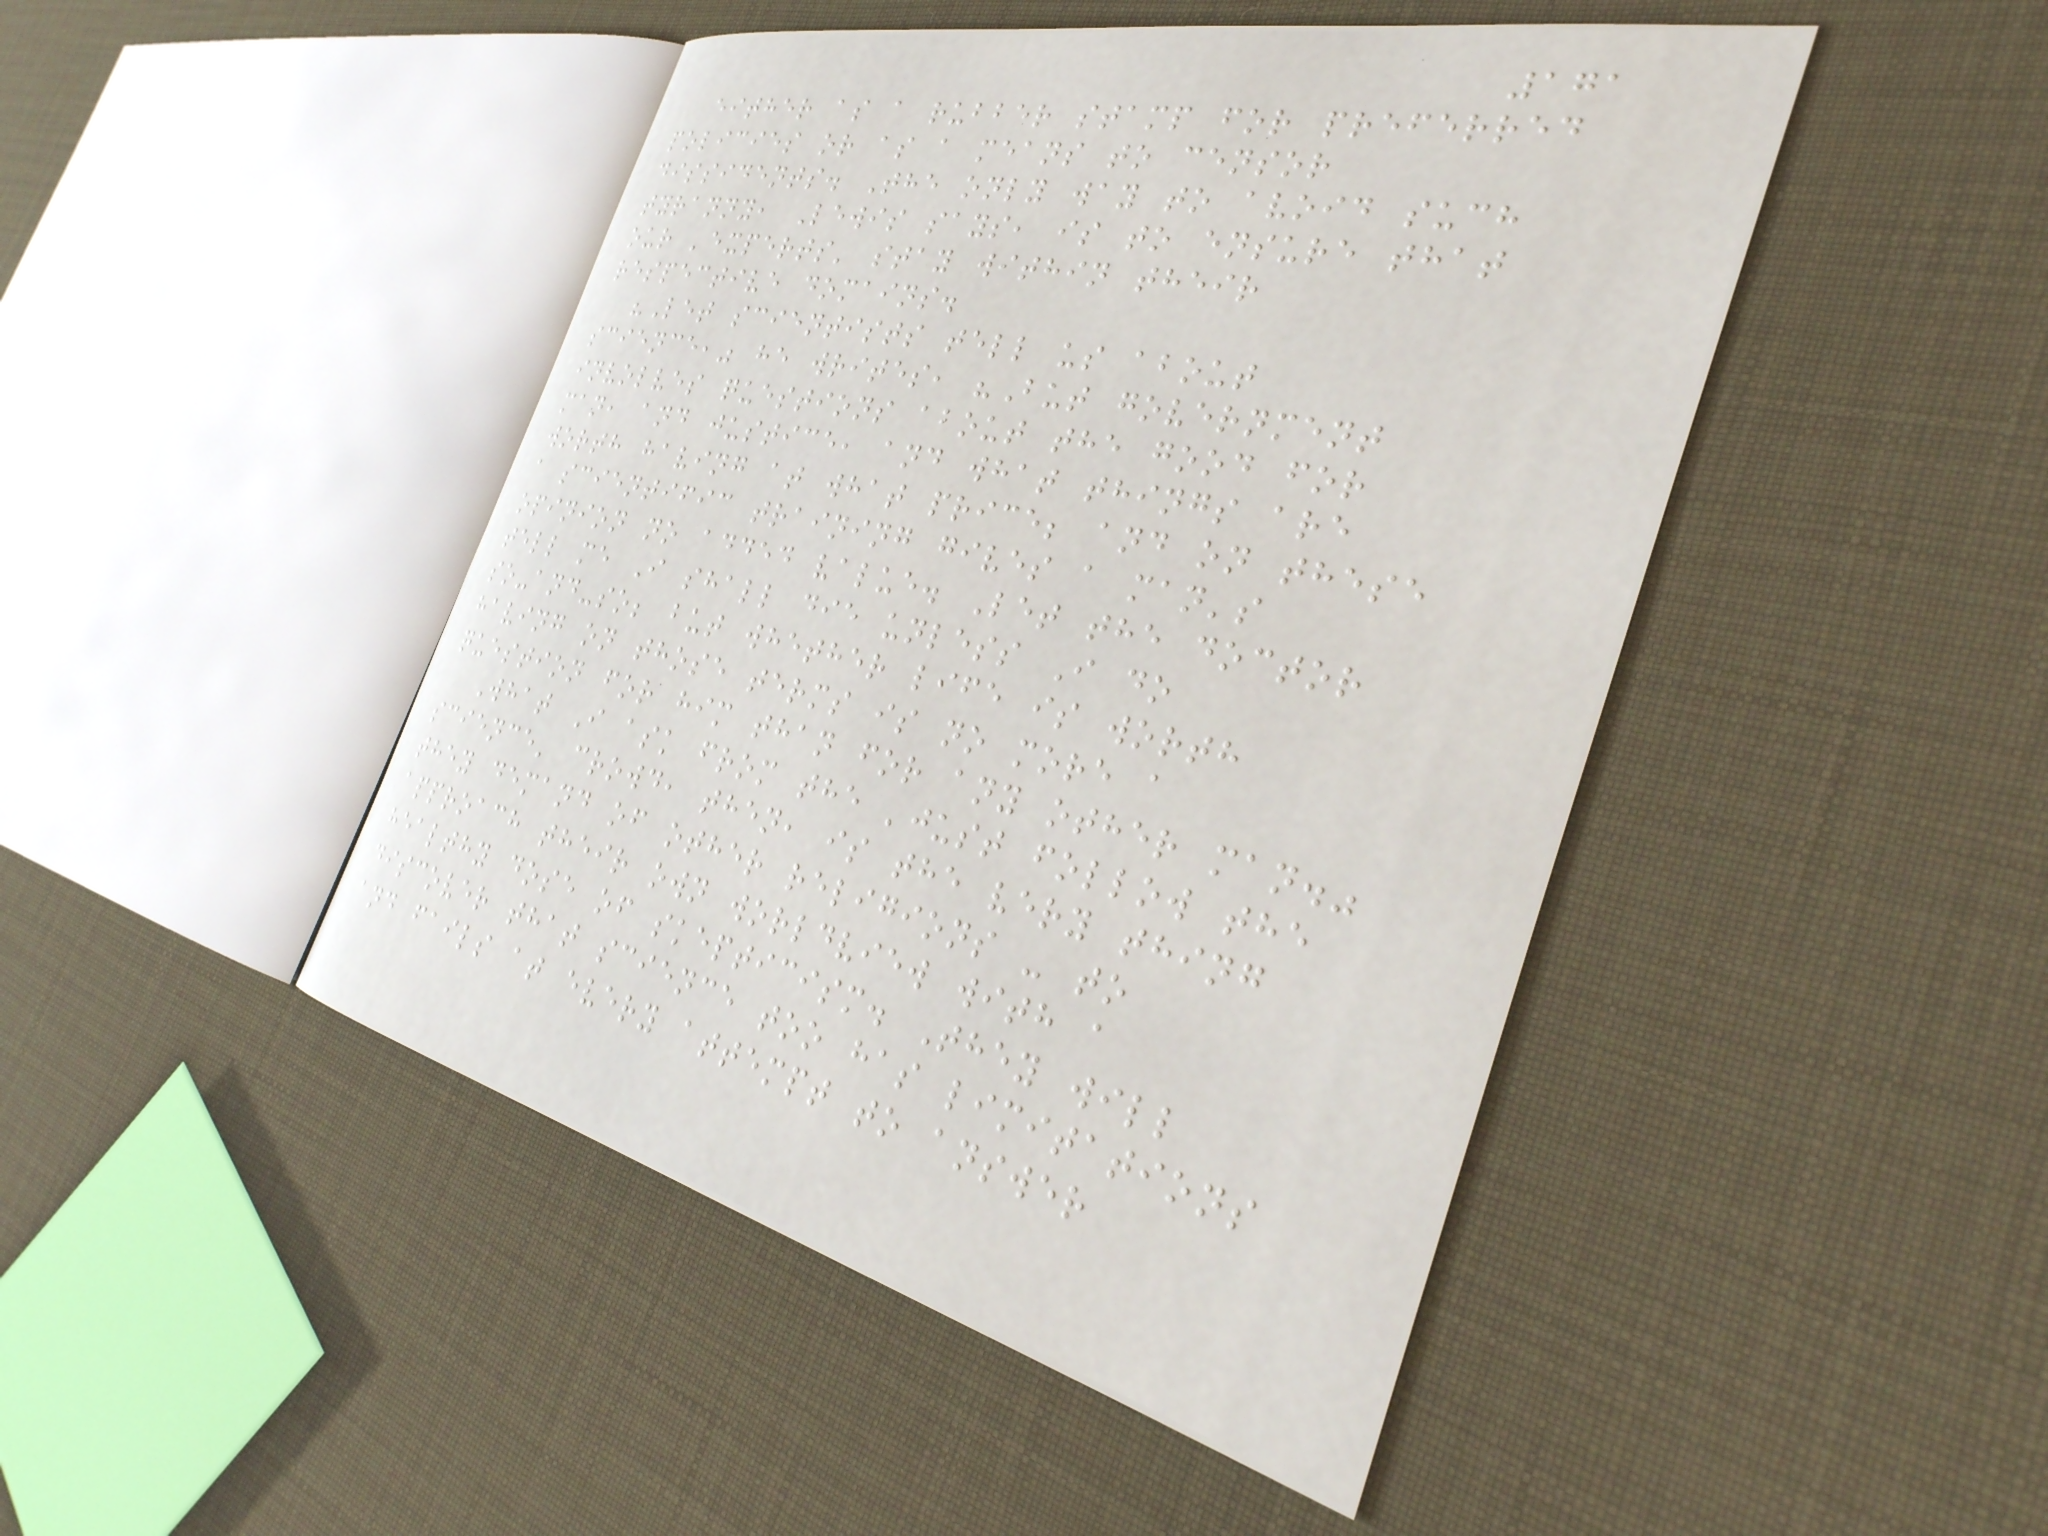171
either as a rubber stamp for preferred
policies or as a means to censor
dissidents. The only way to avoid such
tyranny, Lewis says, is to ensure that
our 'experts' stay within their
respective domains.
"Let scientists tell us about
science," he writes, "But government
involves questions about the good for
man, and justice, and what things are
worth having at what price; and on these
a scientific training gives a man's
opinion no added value. Let the doctor
tell me I shall die unless I do
so-and-so; but whether life is worth
having on those terms is no more a
question for him than for any other man."
What I ask from the 'just follow the
science' crowd, then, is the very thing
they demand of other religions - to
approach their own worldview with a
healthy dose of skepticism. They will
discover that science too has limitations
and fails at every attempt to answer
